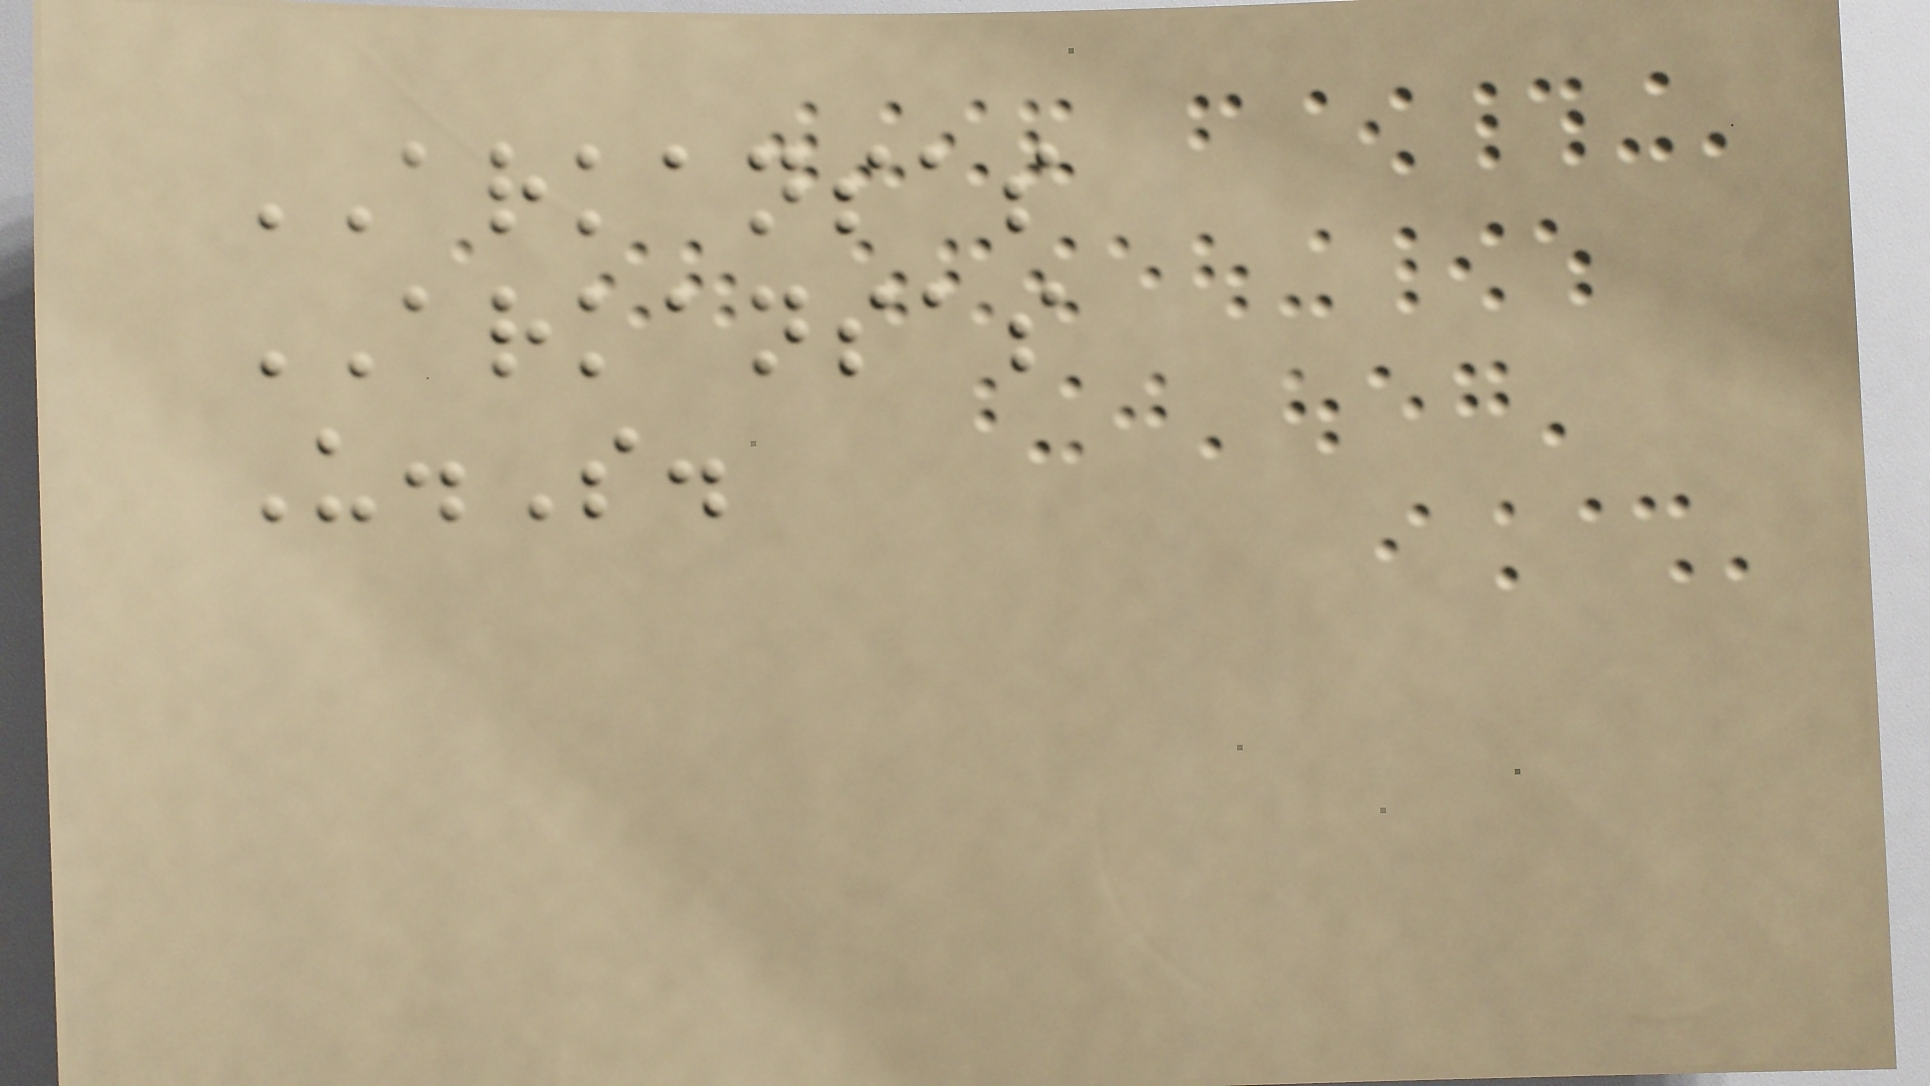ARKANSAS
ARKANSAS
U.S.
